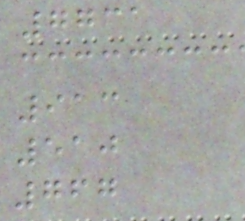7731
913
510
767
